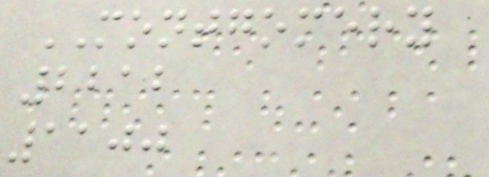MONTGOMERY
2212
1100
